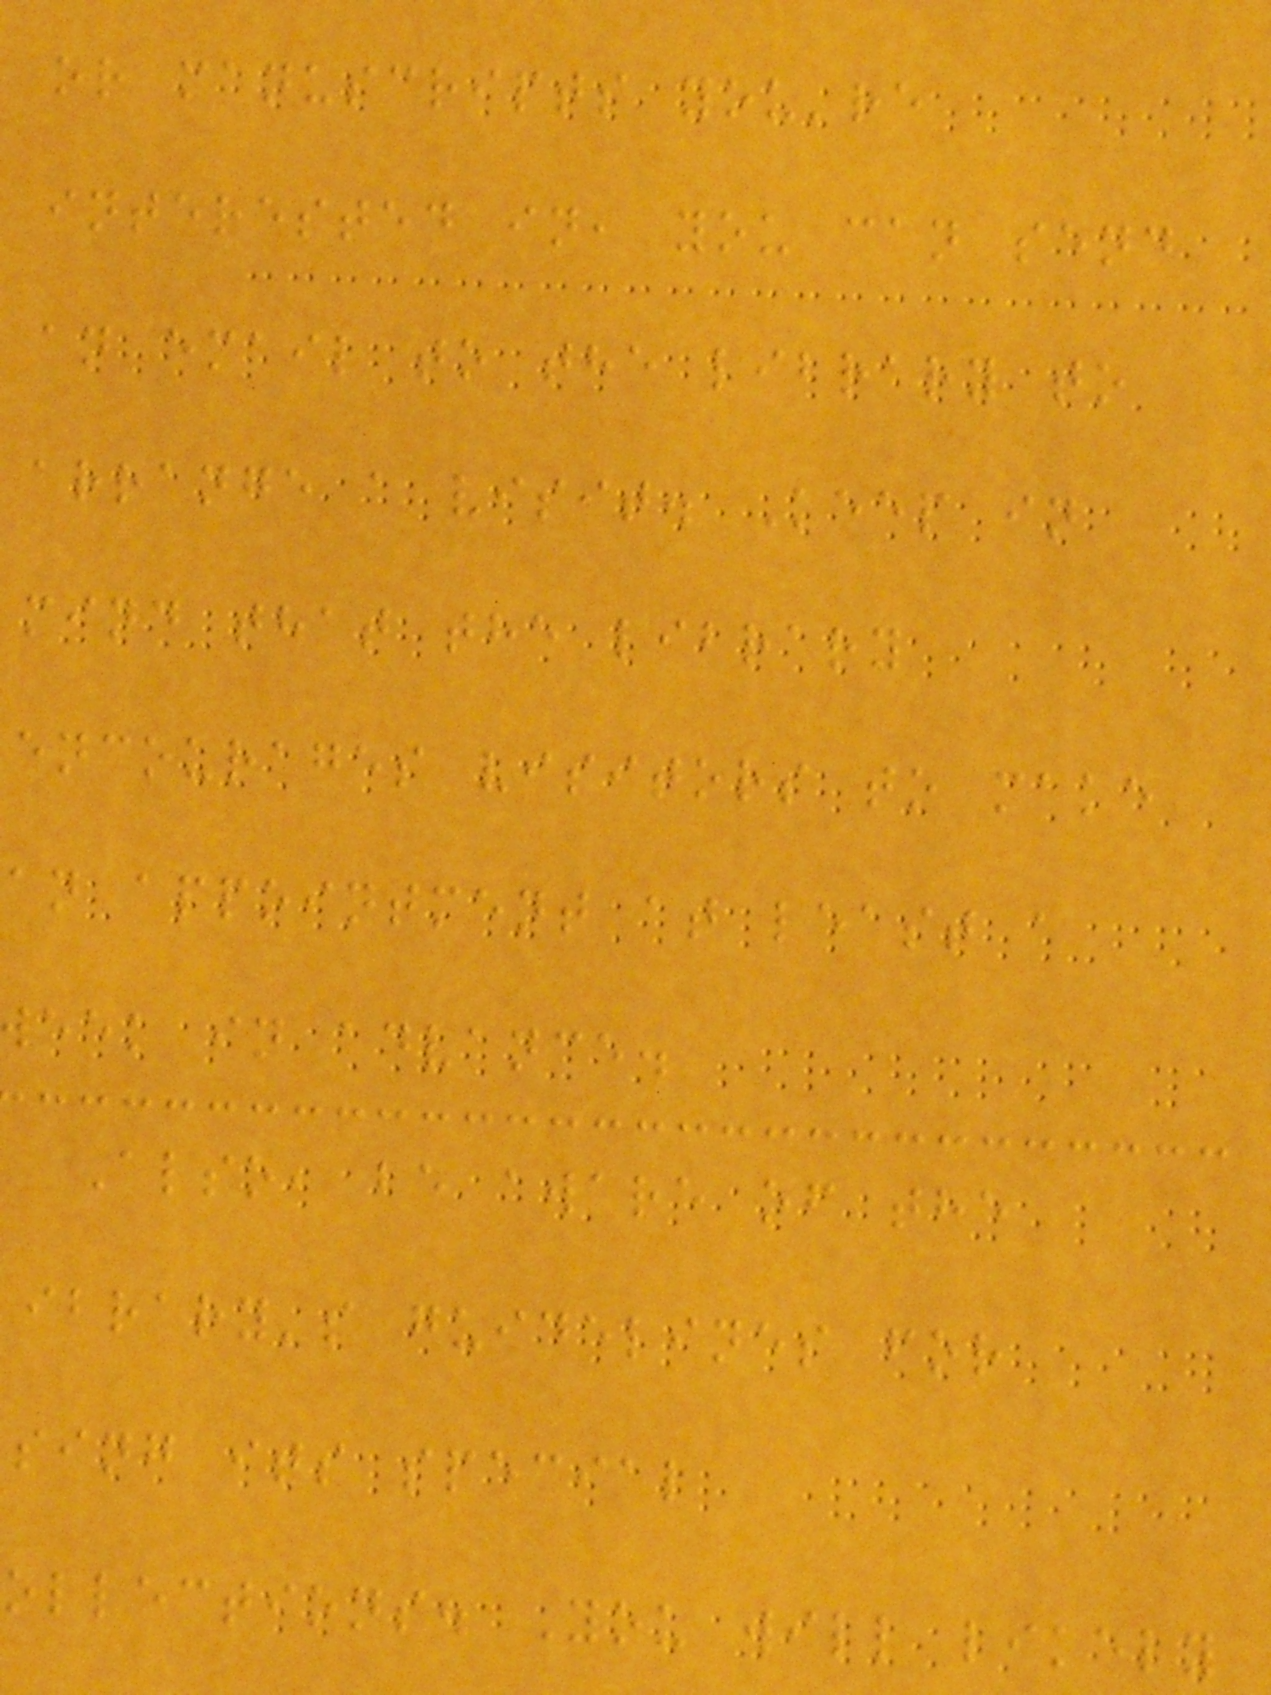or manuscripts you're
interested in, you can send
an email to the library to
arrange a visit. Keep in
mind that the library
encourages visitors to make
an appointment at least a
eek in advance.
Also, be aware of the
ibrary's guidelines for
sing its special
ollections. You will likely
